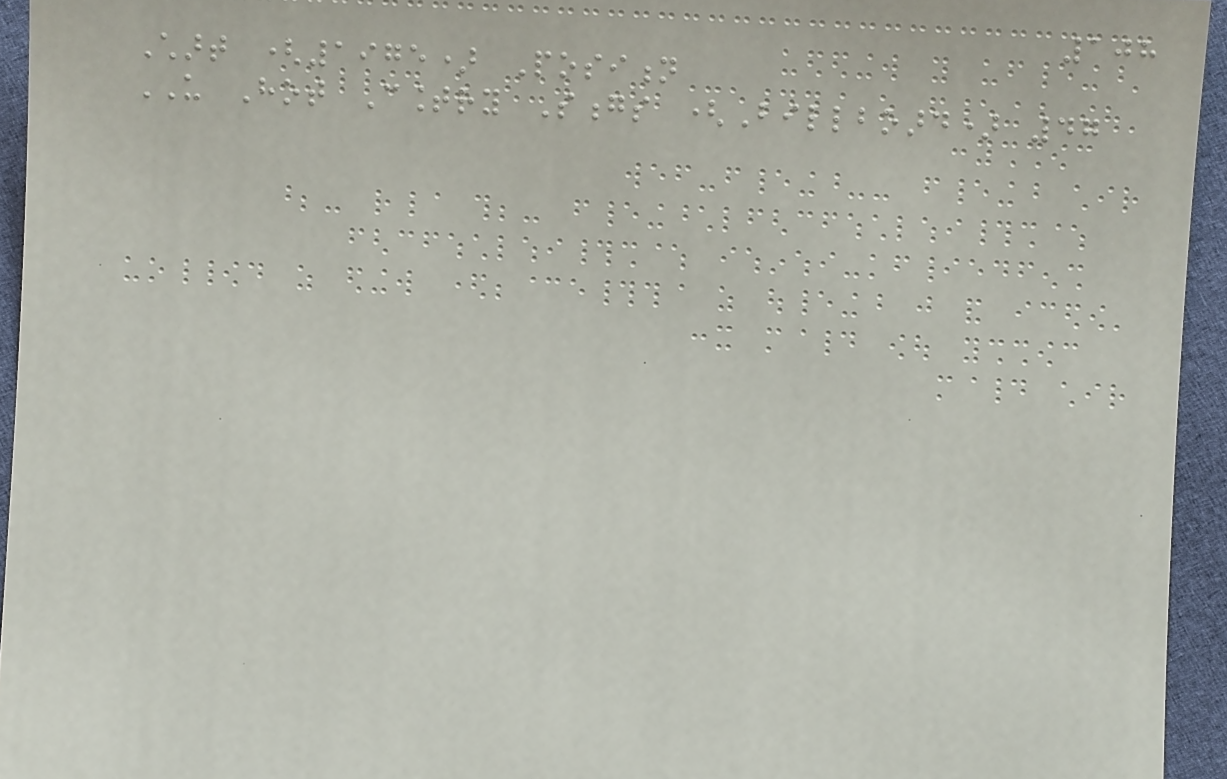108
Chart (1975) Position
US Hot Country Songs (Billboard) 47
